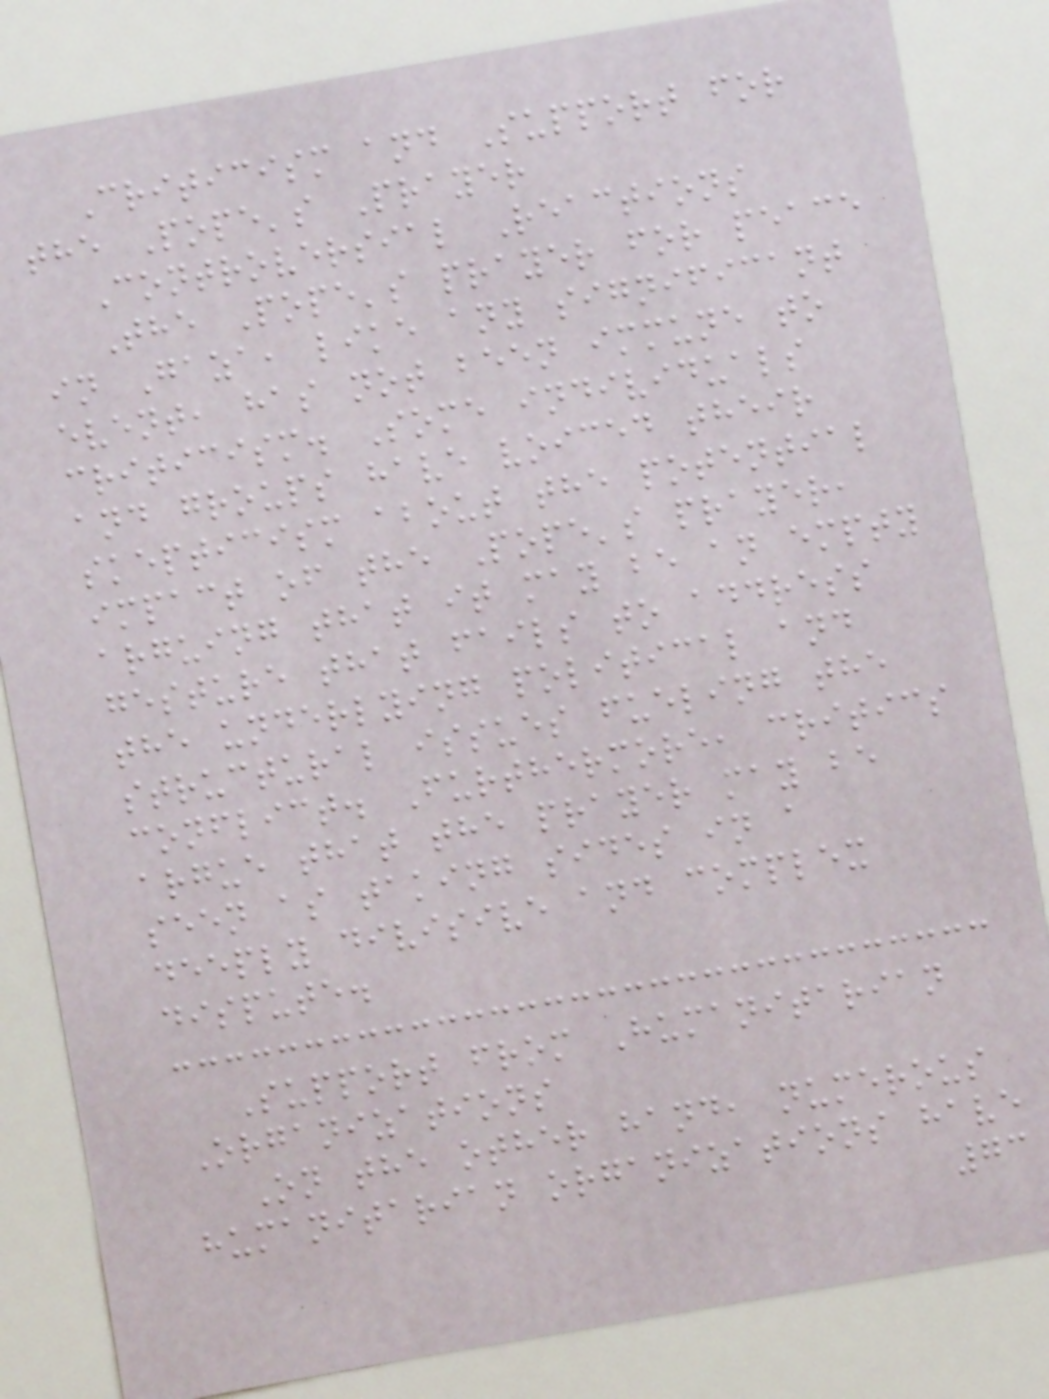Criticism and Support for
the Pope's Prayer
Controversial Reactions
The Pope's prayer for peace
in Gaza, like any significant
event, has not been immune to
criticism. Some individuals
and groups have voiced their
skepticism about the potential
impact of the Pope's prayer,
arguing that it may be an empty
gesture that fails to address
the underlying political and
structural issues fueling the
conflict. Furthermore, critics
argue that the prayer may be
seen as taking sides in a
deeply divisive and complex
dispute.
Support from Humanitarian
Organizations
On the other hand, numerous
humanitarian organizations have
73
